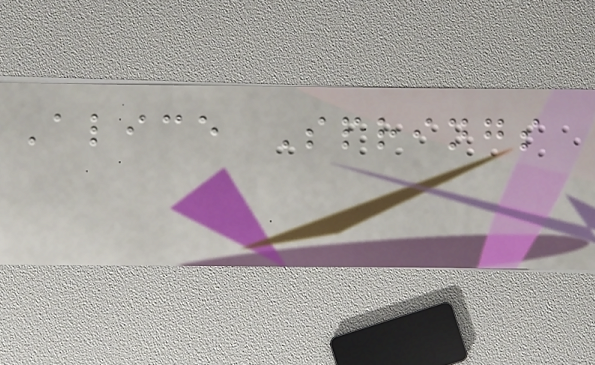Alice Springs
